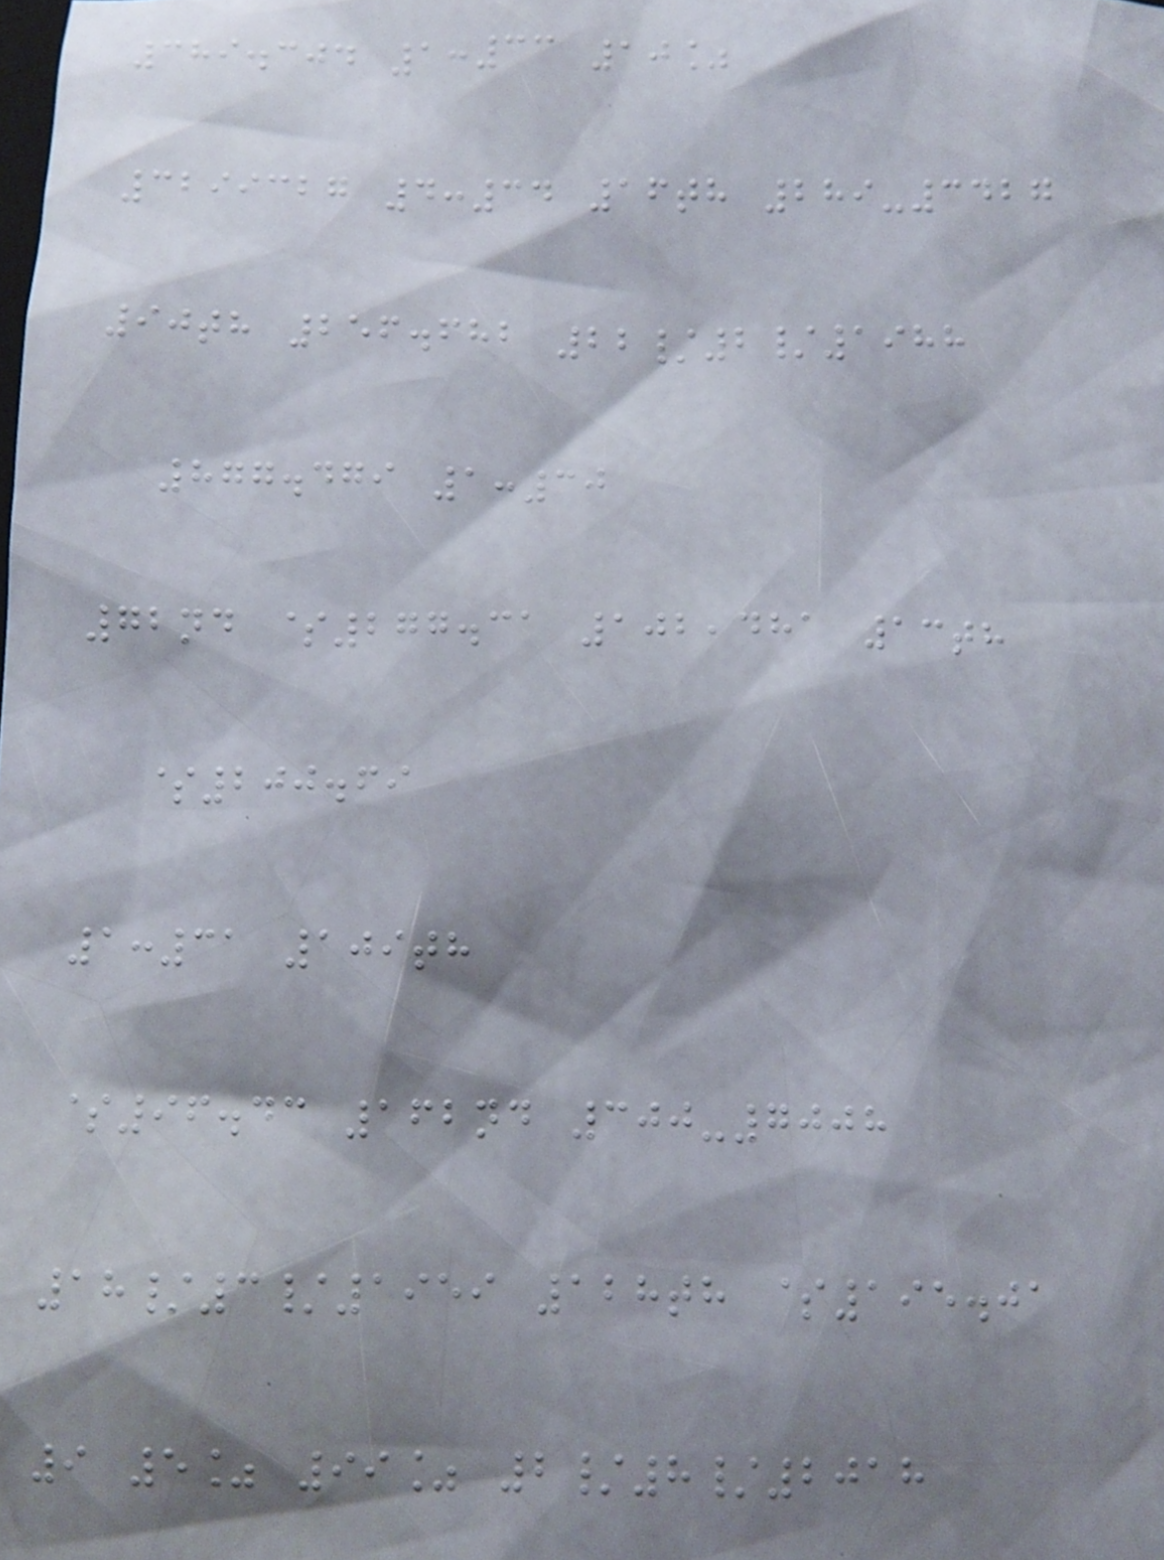389.304 1:33 10%
3299327 4:34 16th 289-3427
90th 256.682 22/2/1988
877.479 1:30
72nd $277.31 102,481 13th
$200.69
1:31 109th
$96.43 162nd 300-7008
18/3/1959 128th $195.01
9 5% 99% 2/8/2018
